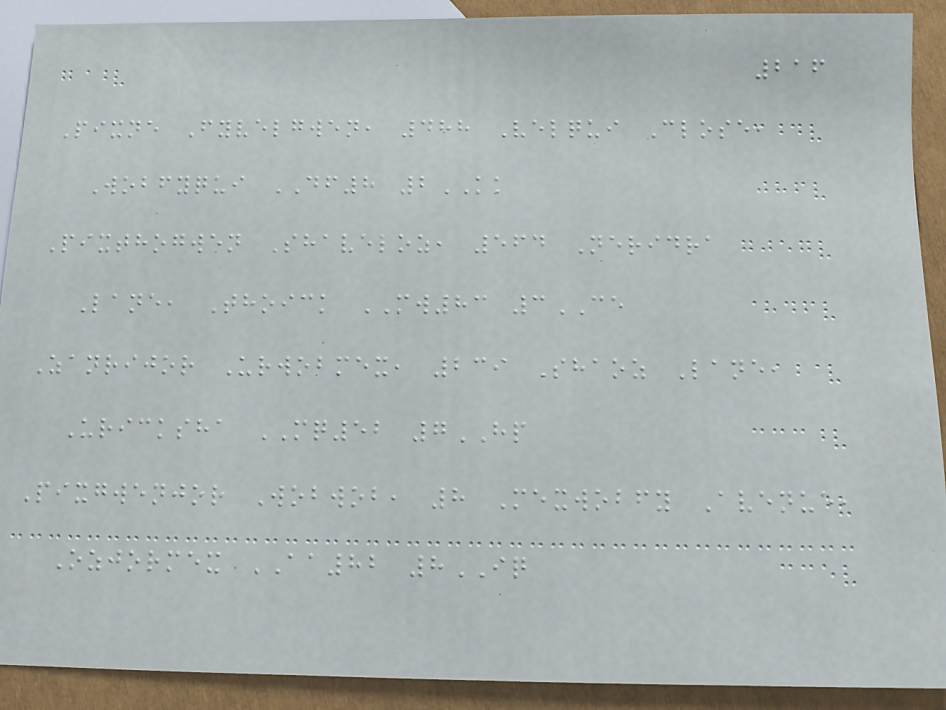216
Pixne Fyvelgwen, 488 Velqui Close,
Wobfyqui DF8 2KK
Pixthogwen Shaveloz, 564 Neridra
Lane, Thoick MW83 3CE
Zanrijor Urwobmex, 239 Shaoz Lane,
Uricksha MQ52 7HP
Pixgwenjor Wobwob, 8 Mexwobfy Avenue,
Ozjormex AA82 8IQ
